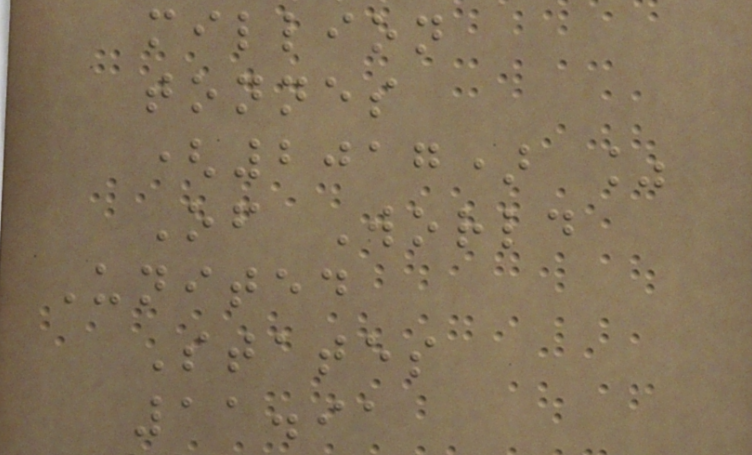million
tonnes
(2017) %
Of World
United
States
11.91
